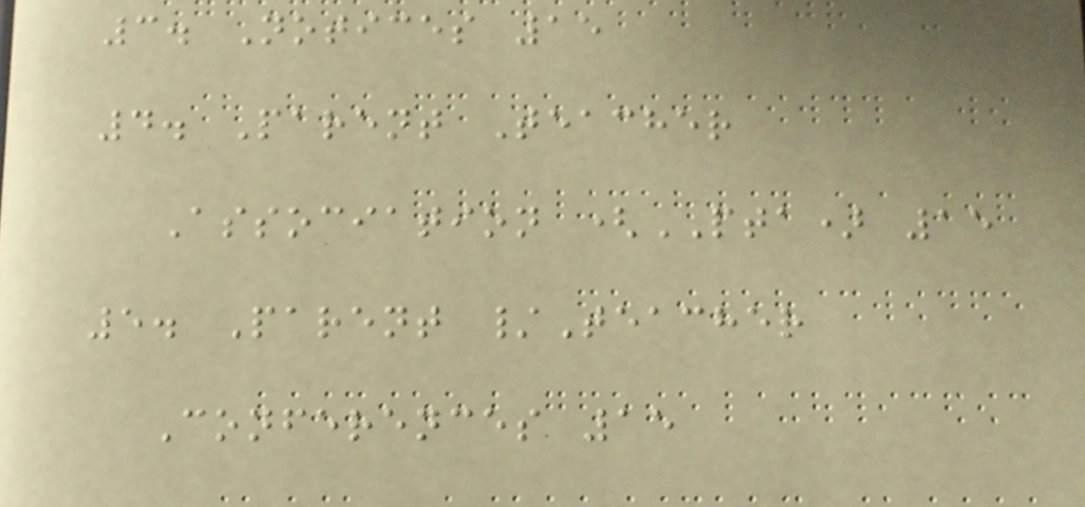3. Notices 15
4. Parent Teacher
Association (PTA) 15
5. Parent /Teacher
Conferences 15
